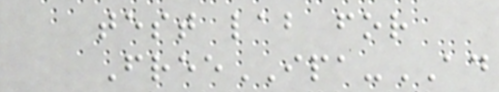test lab for
FreeIPA-AD
